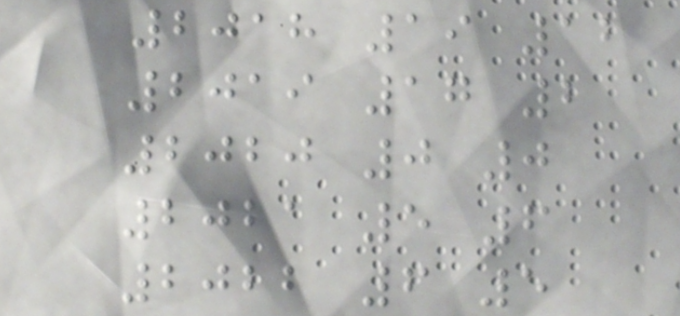2018 19 12
2019 17 2
2020 0 0
2021 5 6
2022 6 5
